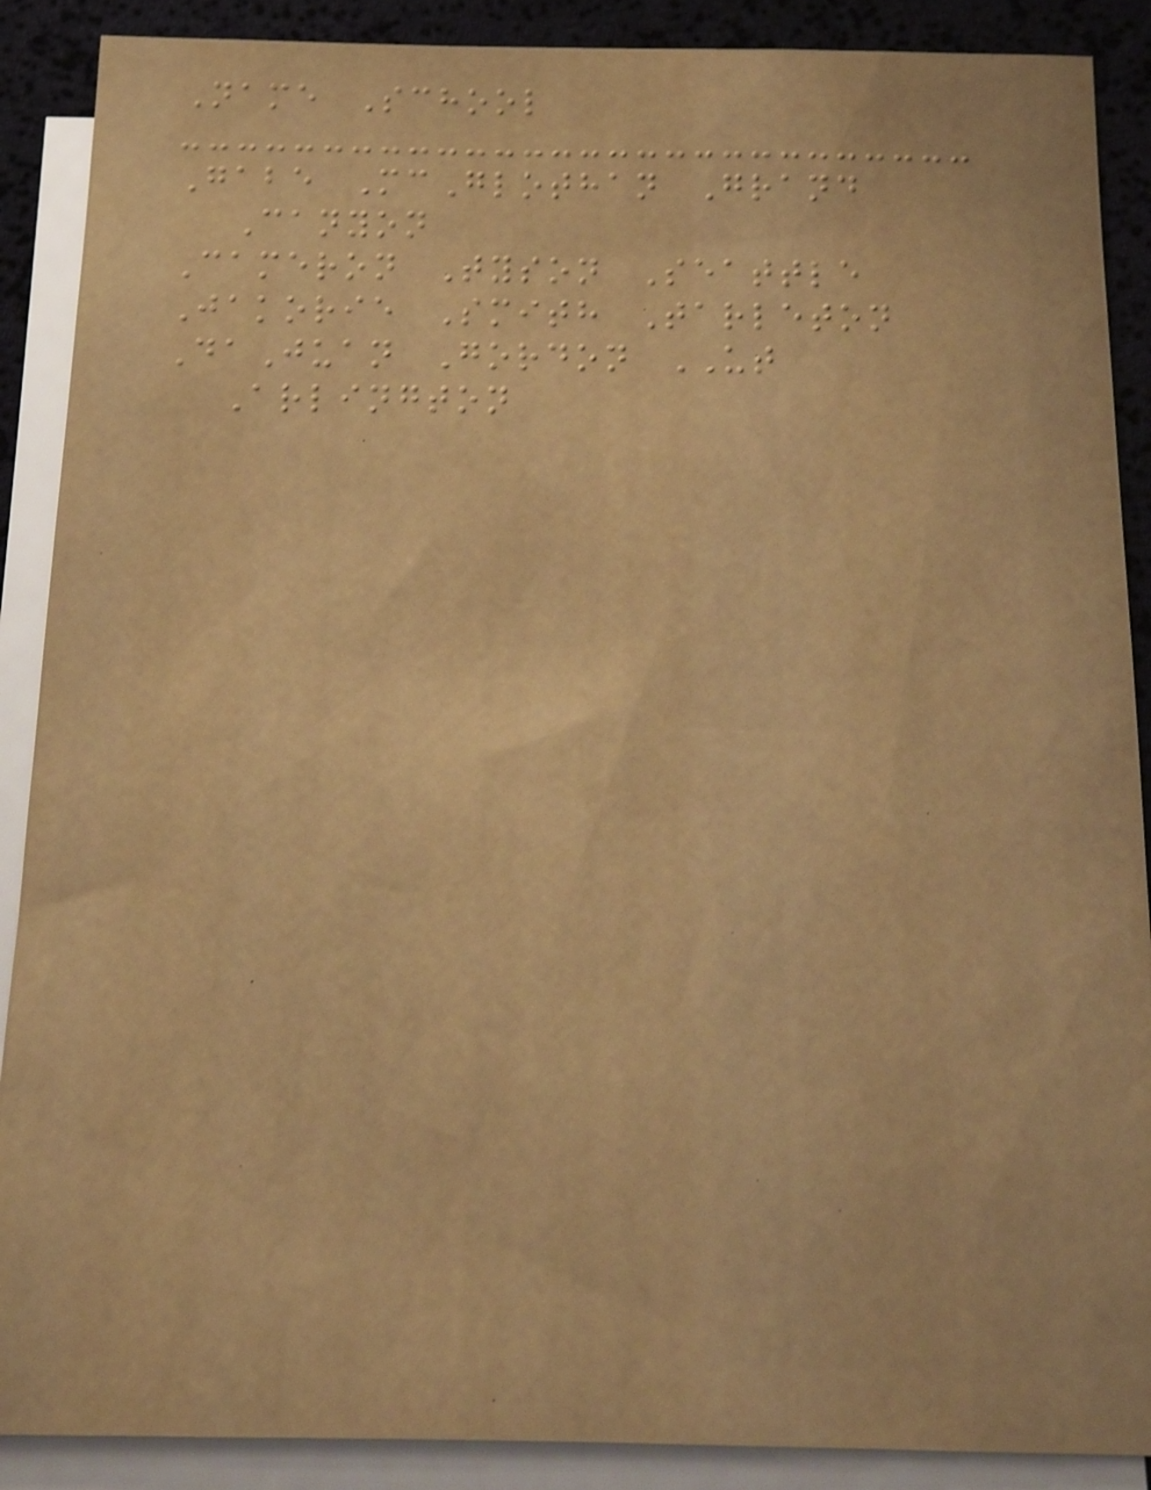Name School
Gabe McGlothan Grand
Canyon
Cameron Tyson Seattle
Jakorie Smith Tarleton
DaJuan Gordon UT
Arlington
